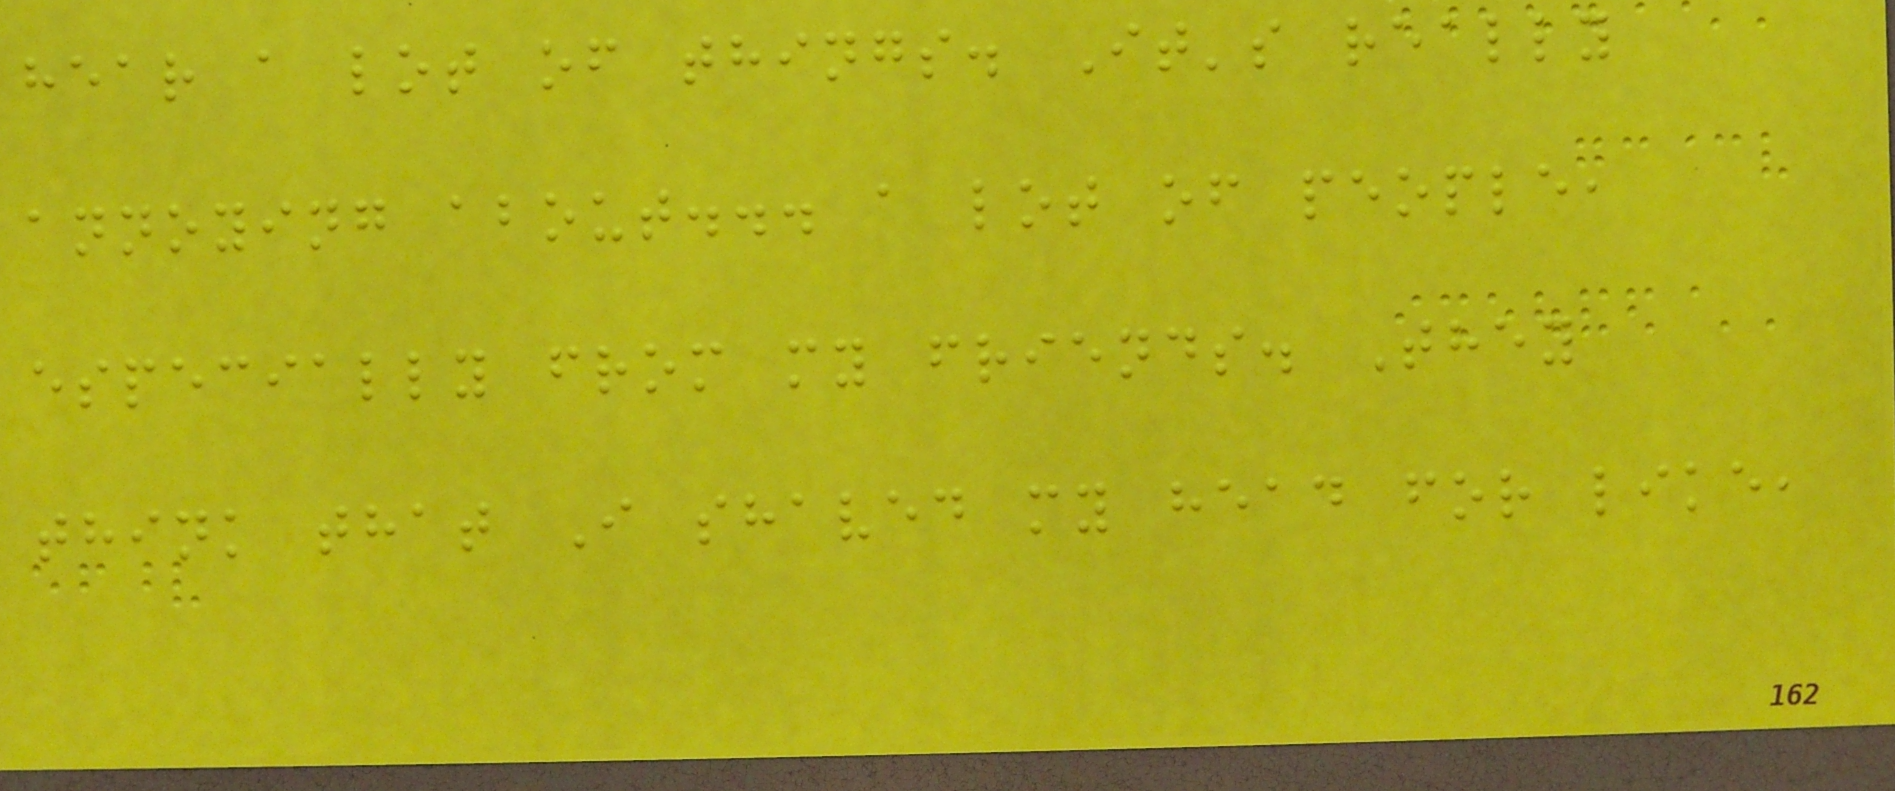hear a lot of things. It's really
annoying about... a lot of people,
especially from my friends. They
think that I shaved my head for like,
